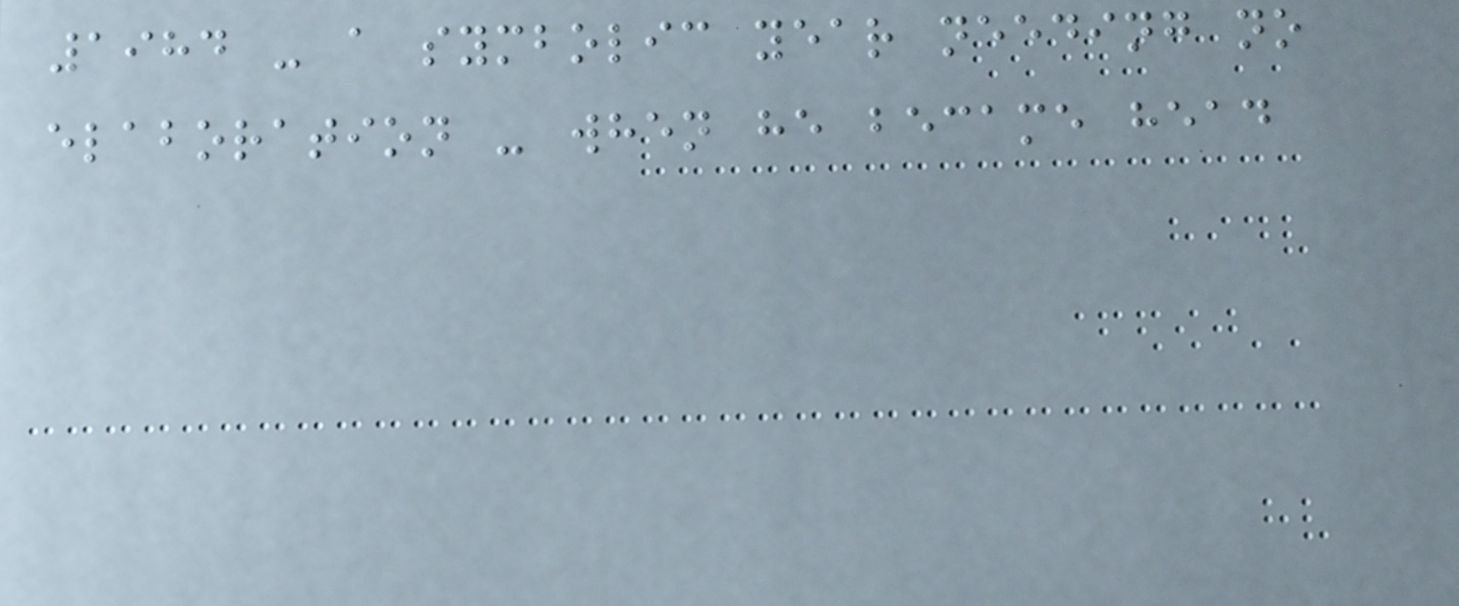1984 - a symbolic year needing no
elaboration - when he became head
